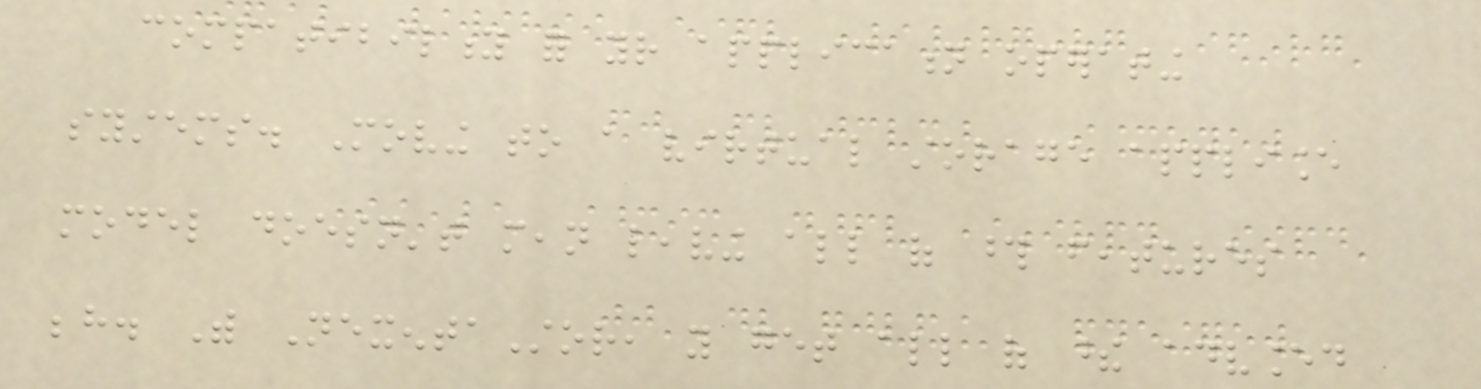compatibility for your application operating
systems. Moving to a virtual storage appliance
model doesn't mean leaving all of those features
behind. With NexentaStor, you get all of these advanced
